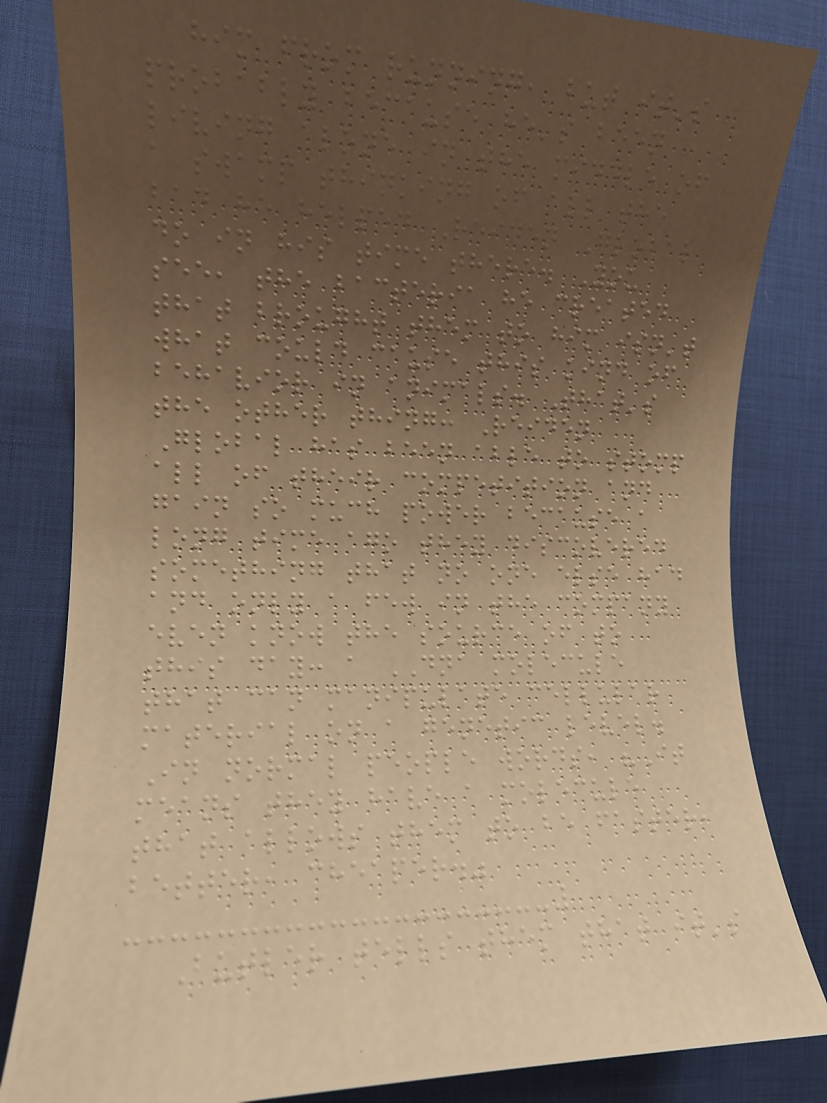him from running, but it's
probably because he's been
living alone in the middle of
a swamp thinking of all the
bad he helped Reiden Global
do in his time there. You
see, the bacteria he created
that brought them to him isn't
what could cause this kind of
behavior in animals. That's
the other thing: Reiden
Global has been able to stomp
all of their competition and
gain so much power because a
long time ago they discovered
something that no one else had
and only a few in the company
even know the source of to
this day: a DNA molecule
that can manipulate cellular
material on a genetic level.
In normal people words, "It
means they have a molecule
that allows them to be faster,
better, cheaper."
Butler tells them that it's
